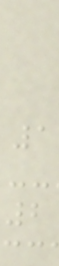1
2
